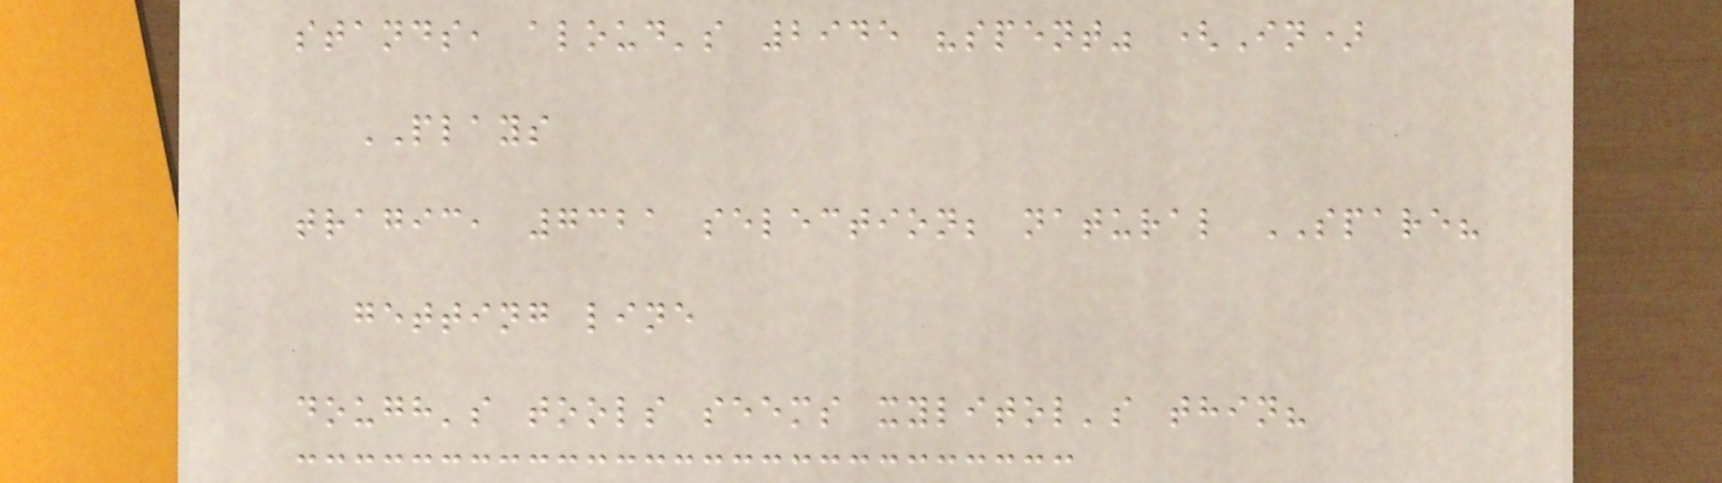stands, aloud's 2945 "spent" (In)
PLAYS
tragic, 7321 selection; natural SPARE?
getting line
dough's tools seems xylitol's thin?
